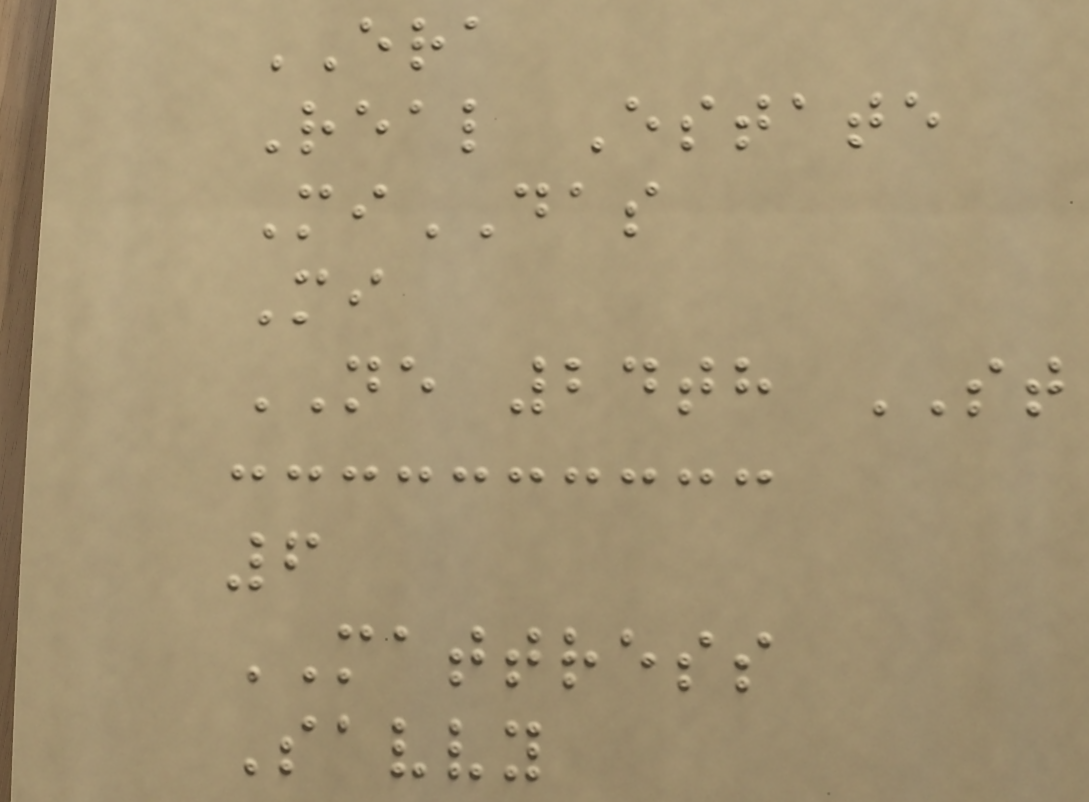ERA
Real Estate
MiDAS
Mi
NE 24th ST
6
MATTRESS
Savvy
